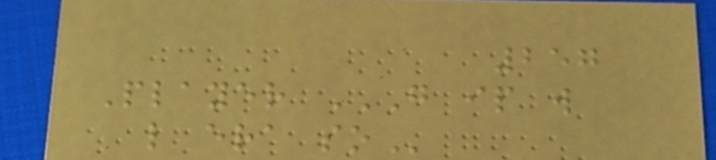257
Player G IP W
L ERA SO
